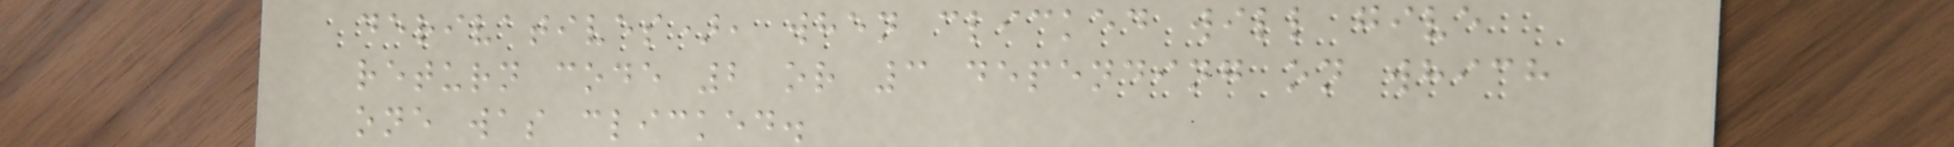derivatives), when clicked will give
return code 2 or 3 depending on which
one was clicked.
